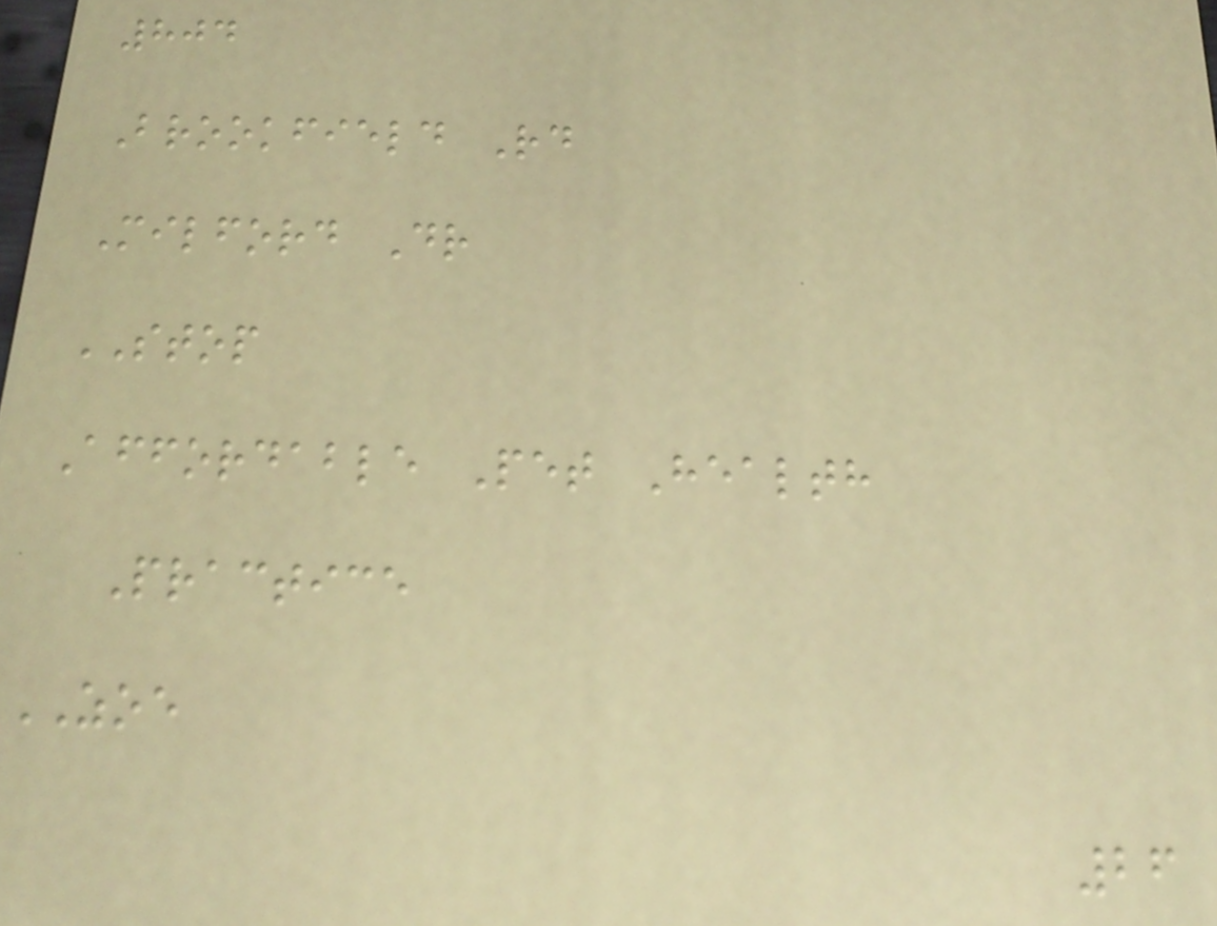804
Brookfield Rd
Milford Dr
STOP
Affordable Pet Health
Practice
ZOE
26
